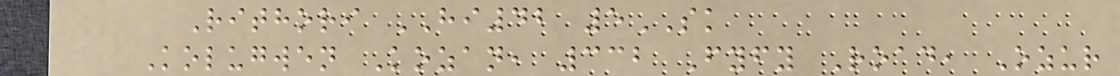Rithori HI42 5SK
Kolugwen Kozan, 332 Fyfy Road, Ozur
